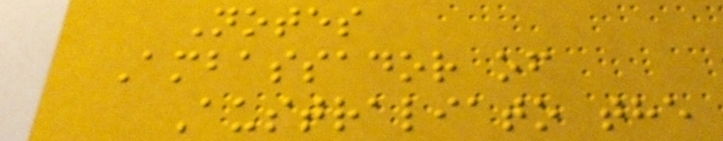Notes
Ambassador of
Australiato the
